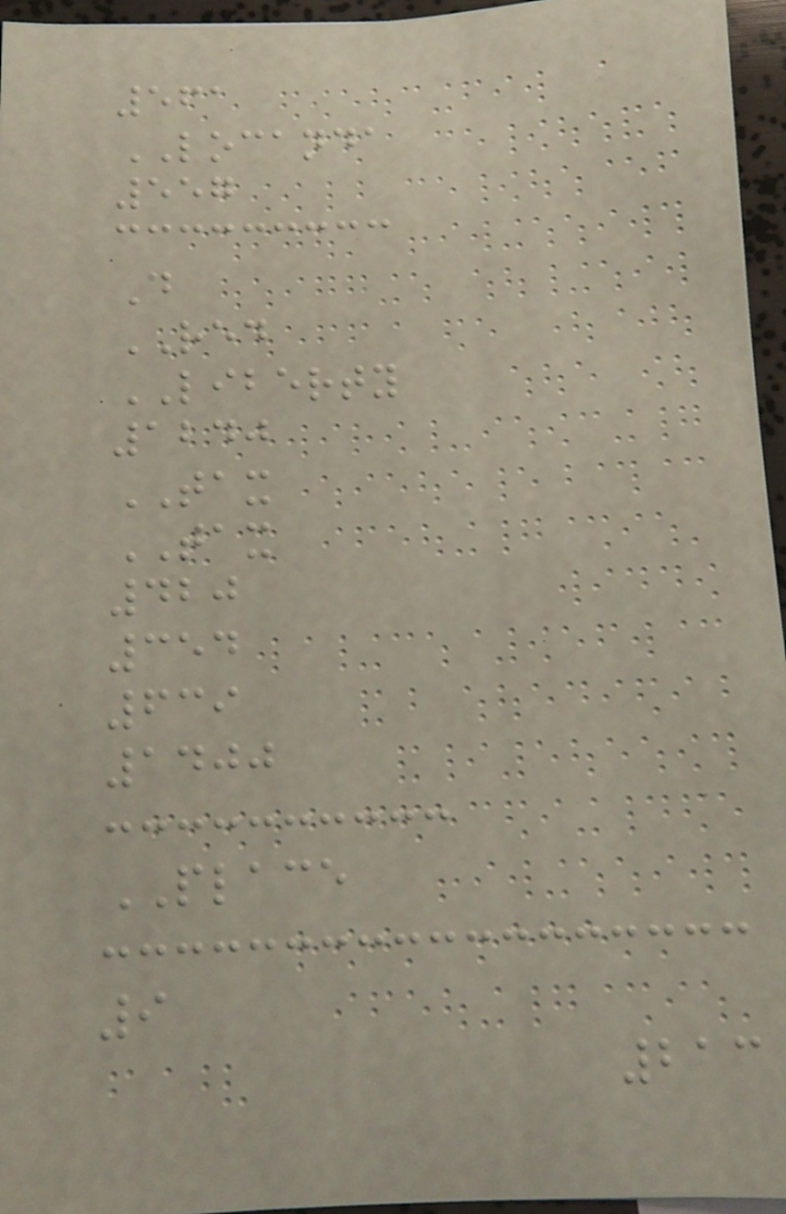561
LOCANDA
557
D
RED
LIBERTY
1240
TAX
TAX
420
354
639
1400
PLACE
9
213
